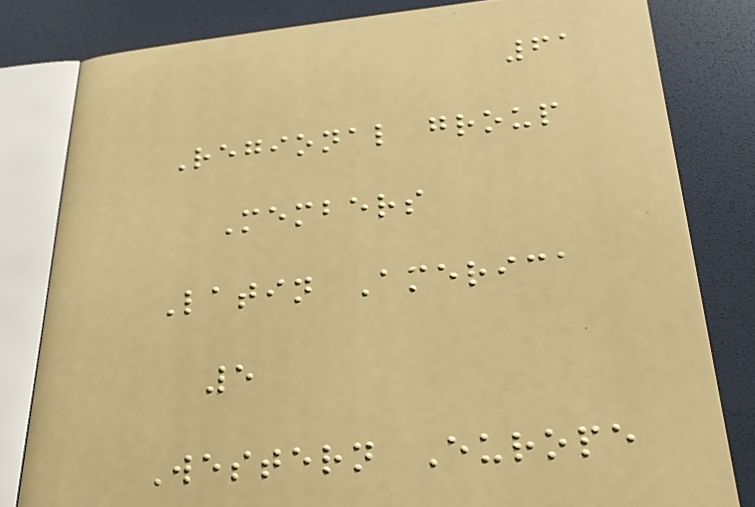61
Regional group
Members
Latin America
5
Western Europe
